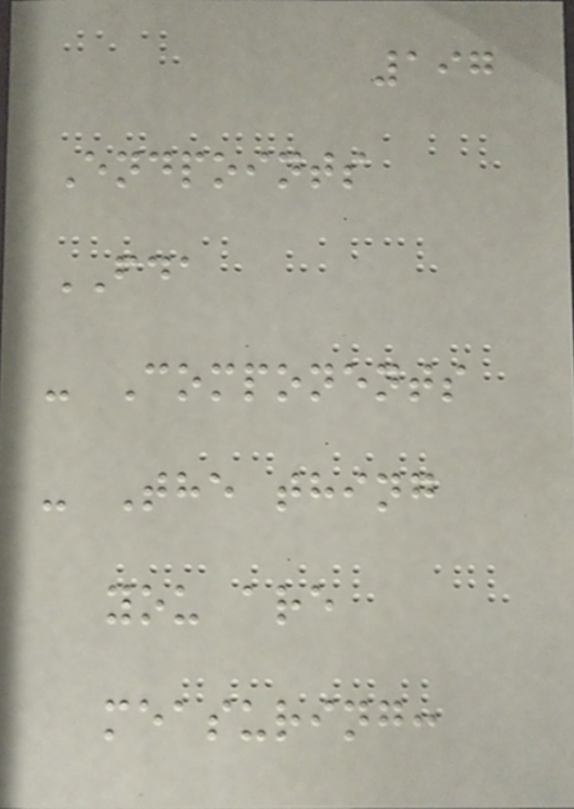197
Endpoints
FDA
- Components
- The thing
you are
measuring:
